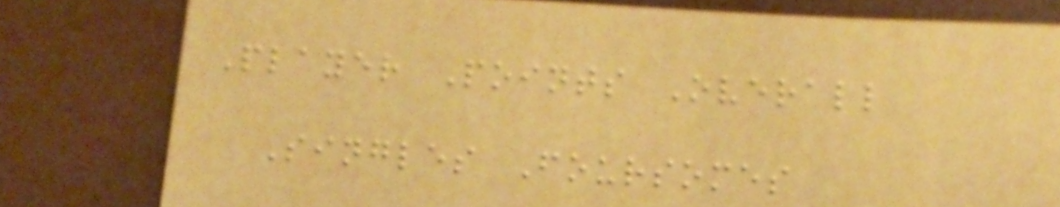Player Points Overall
Singles Foursomes
